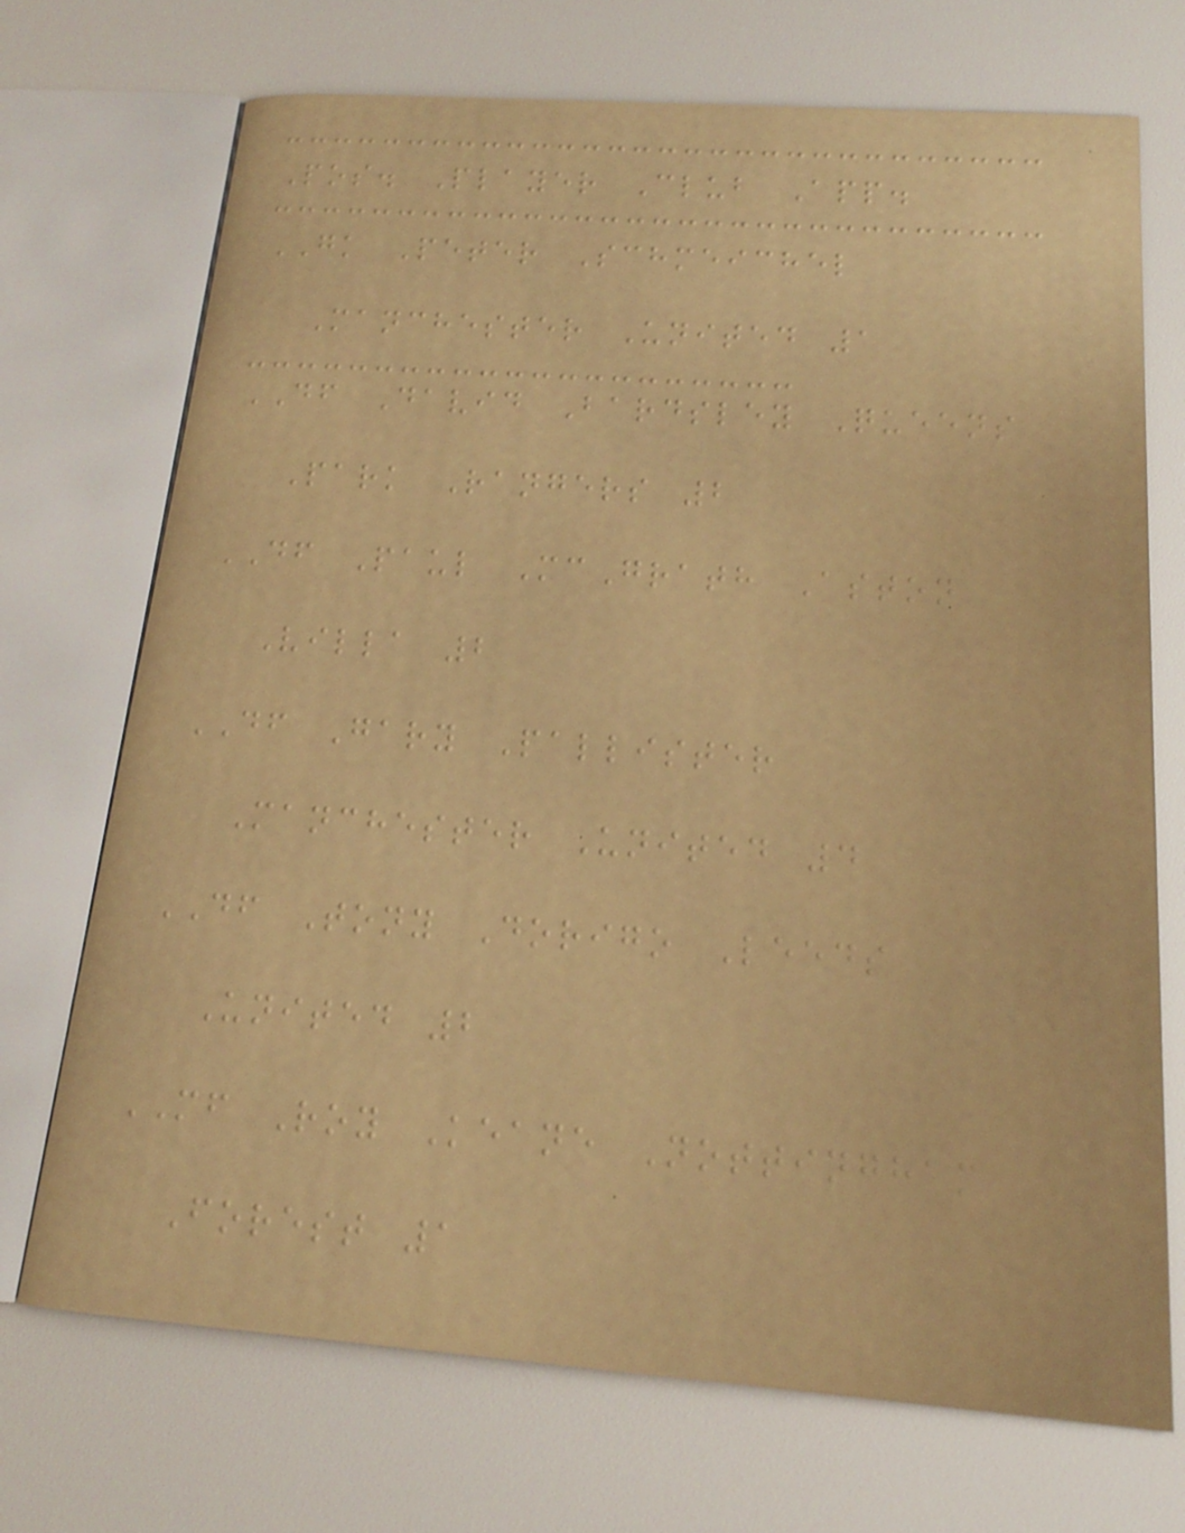Pos. Player Club App.
GK Peter Schmeichel
Manchester United 1
DF David Bardsley Queens
Park Rangers 2
DF Paul McGrath Aston
Villa 2
DF Gary Pallister
Manchester United 4
DF Tony Dorigo Leeds
United 2
MF Roy Keane Nottingham
Forest 1
